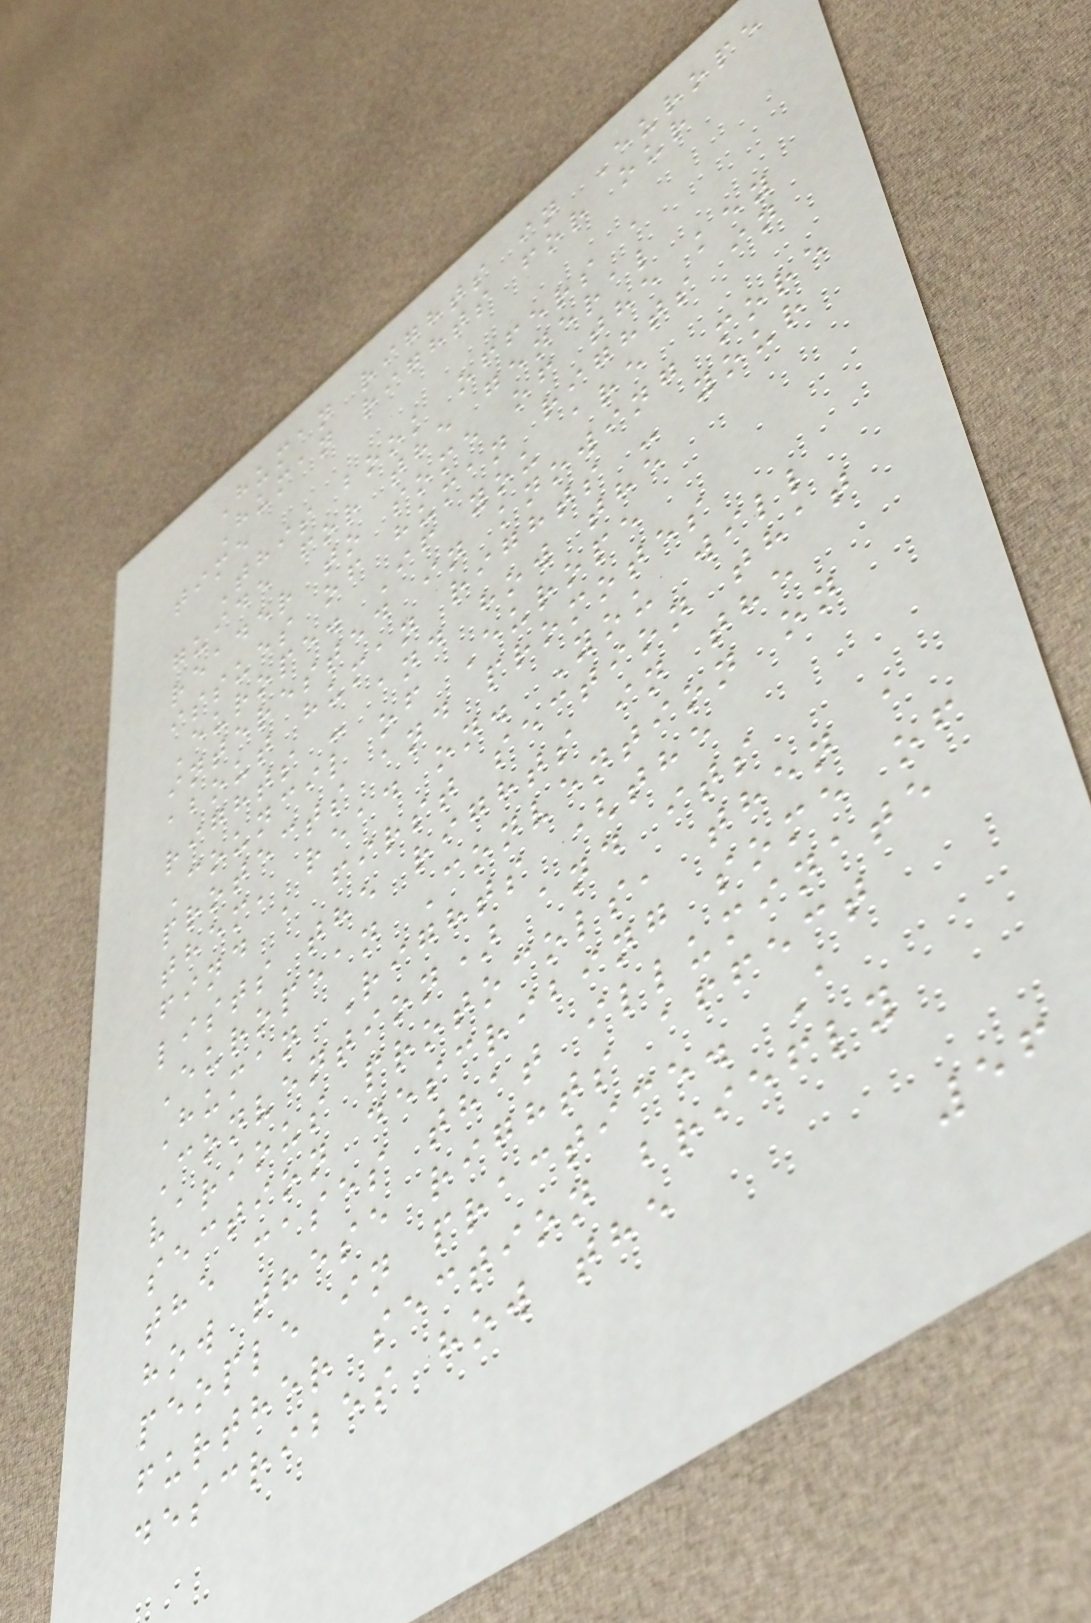Human rights in Europe
Human rights for our
time
This book offers a
guide for the general
reader to some of the key
issues of human rights in
Europe. If you are
interested in knowing more
about human rights - your
rights - and how the
Council of Europe
protects and promotes
them, read on. You will
find a first section that
lists the rights in the
European Convention on
Human Rights (the
Convention) and its
various protocols, then a
section describing some of
the cases that illuminate
how these rights affect
people in practice. A
further section briefly
describes how the
56
